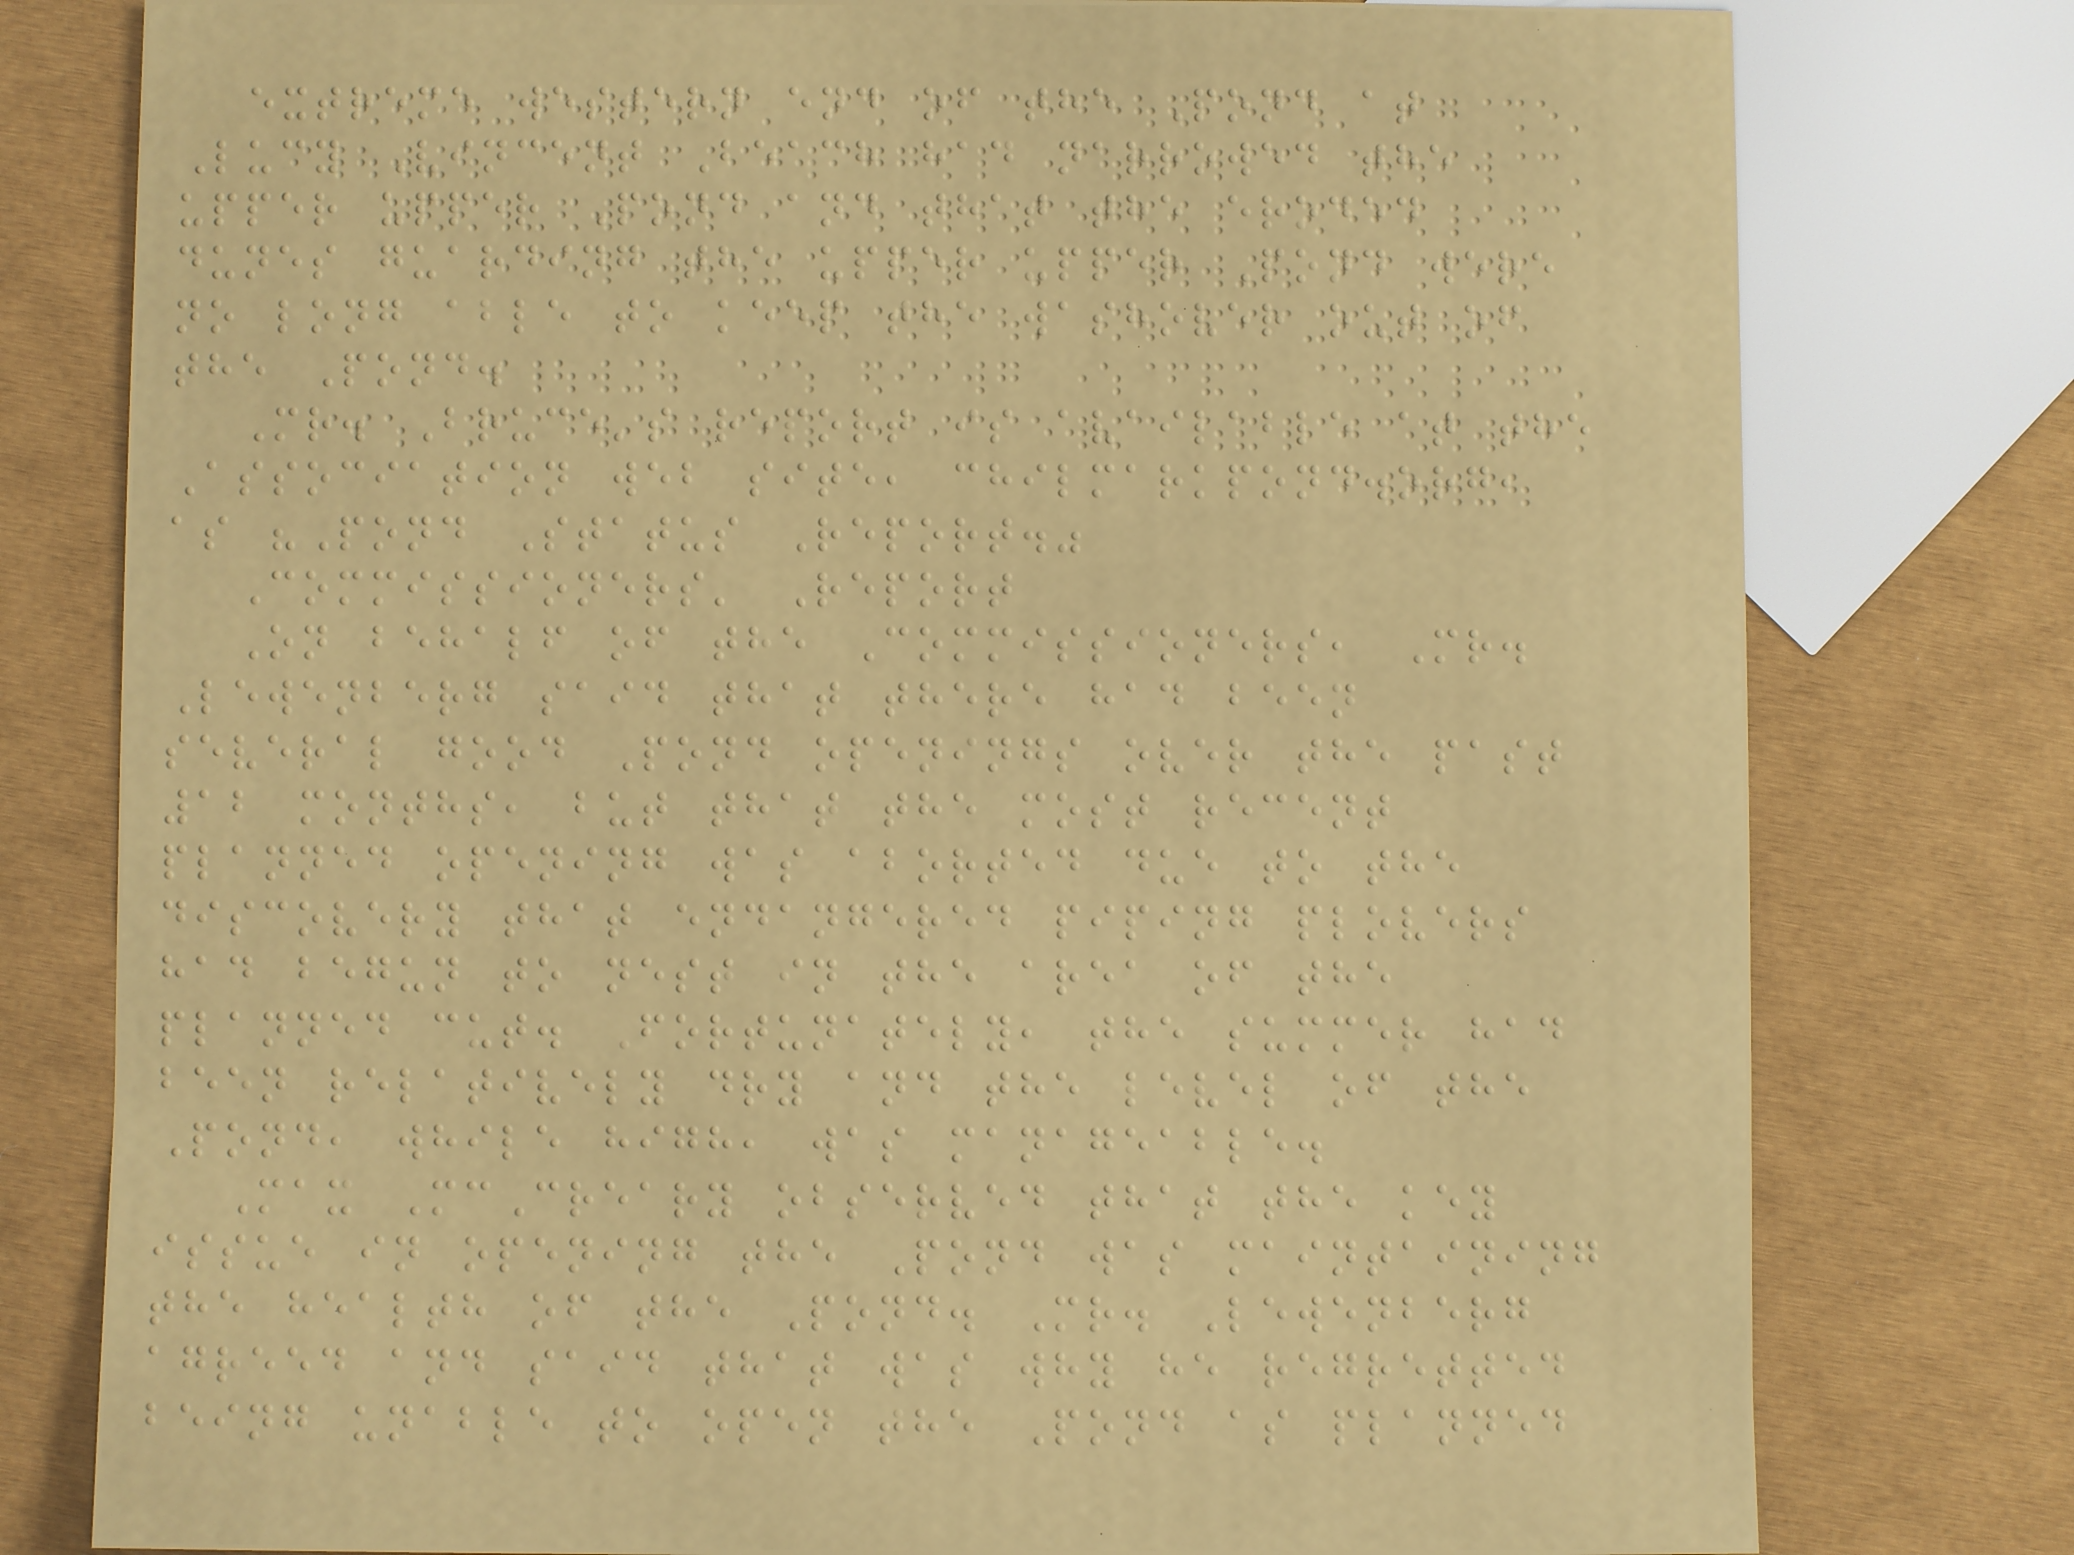extreme western end of the Pond at
Lucy Vincent Beach had narrowed the
upper upper Pond and that the eroded
dunes guarding the upper upper Pond were
no long able to keep the washover out of
the Pond.
Mr. Bruce's report is available at the
Association web site, chilmarkpond.org,
as "Pond Status Report."
Commissioners' Report
On behalf of the Commissioners, Mr.
Lewenberg said that there had been
several good Pond openings over the past
12 months, but that the most recent
planned opening was aborted due to the
discovery that endangered piping plovers
had begun to nest in the area of the
planned cut. Fortunately, the summer had
been relatively dry and the level of the
Pond, while high, was manageable.
Max McCreary observed that the key
issue in opening the Pond was maintaining
the health of the Pond. Mr. Lewenberg
agreed and said that was why he regretted
being unable to open the Pond as planned
